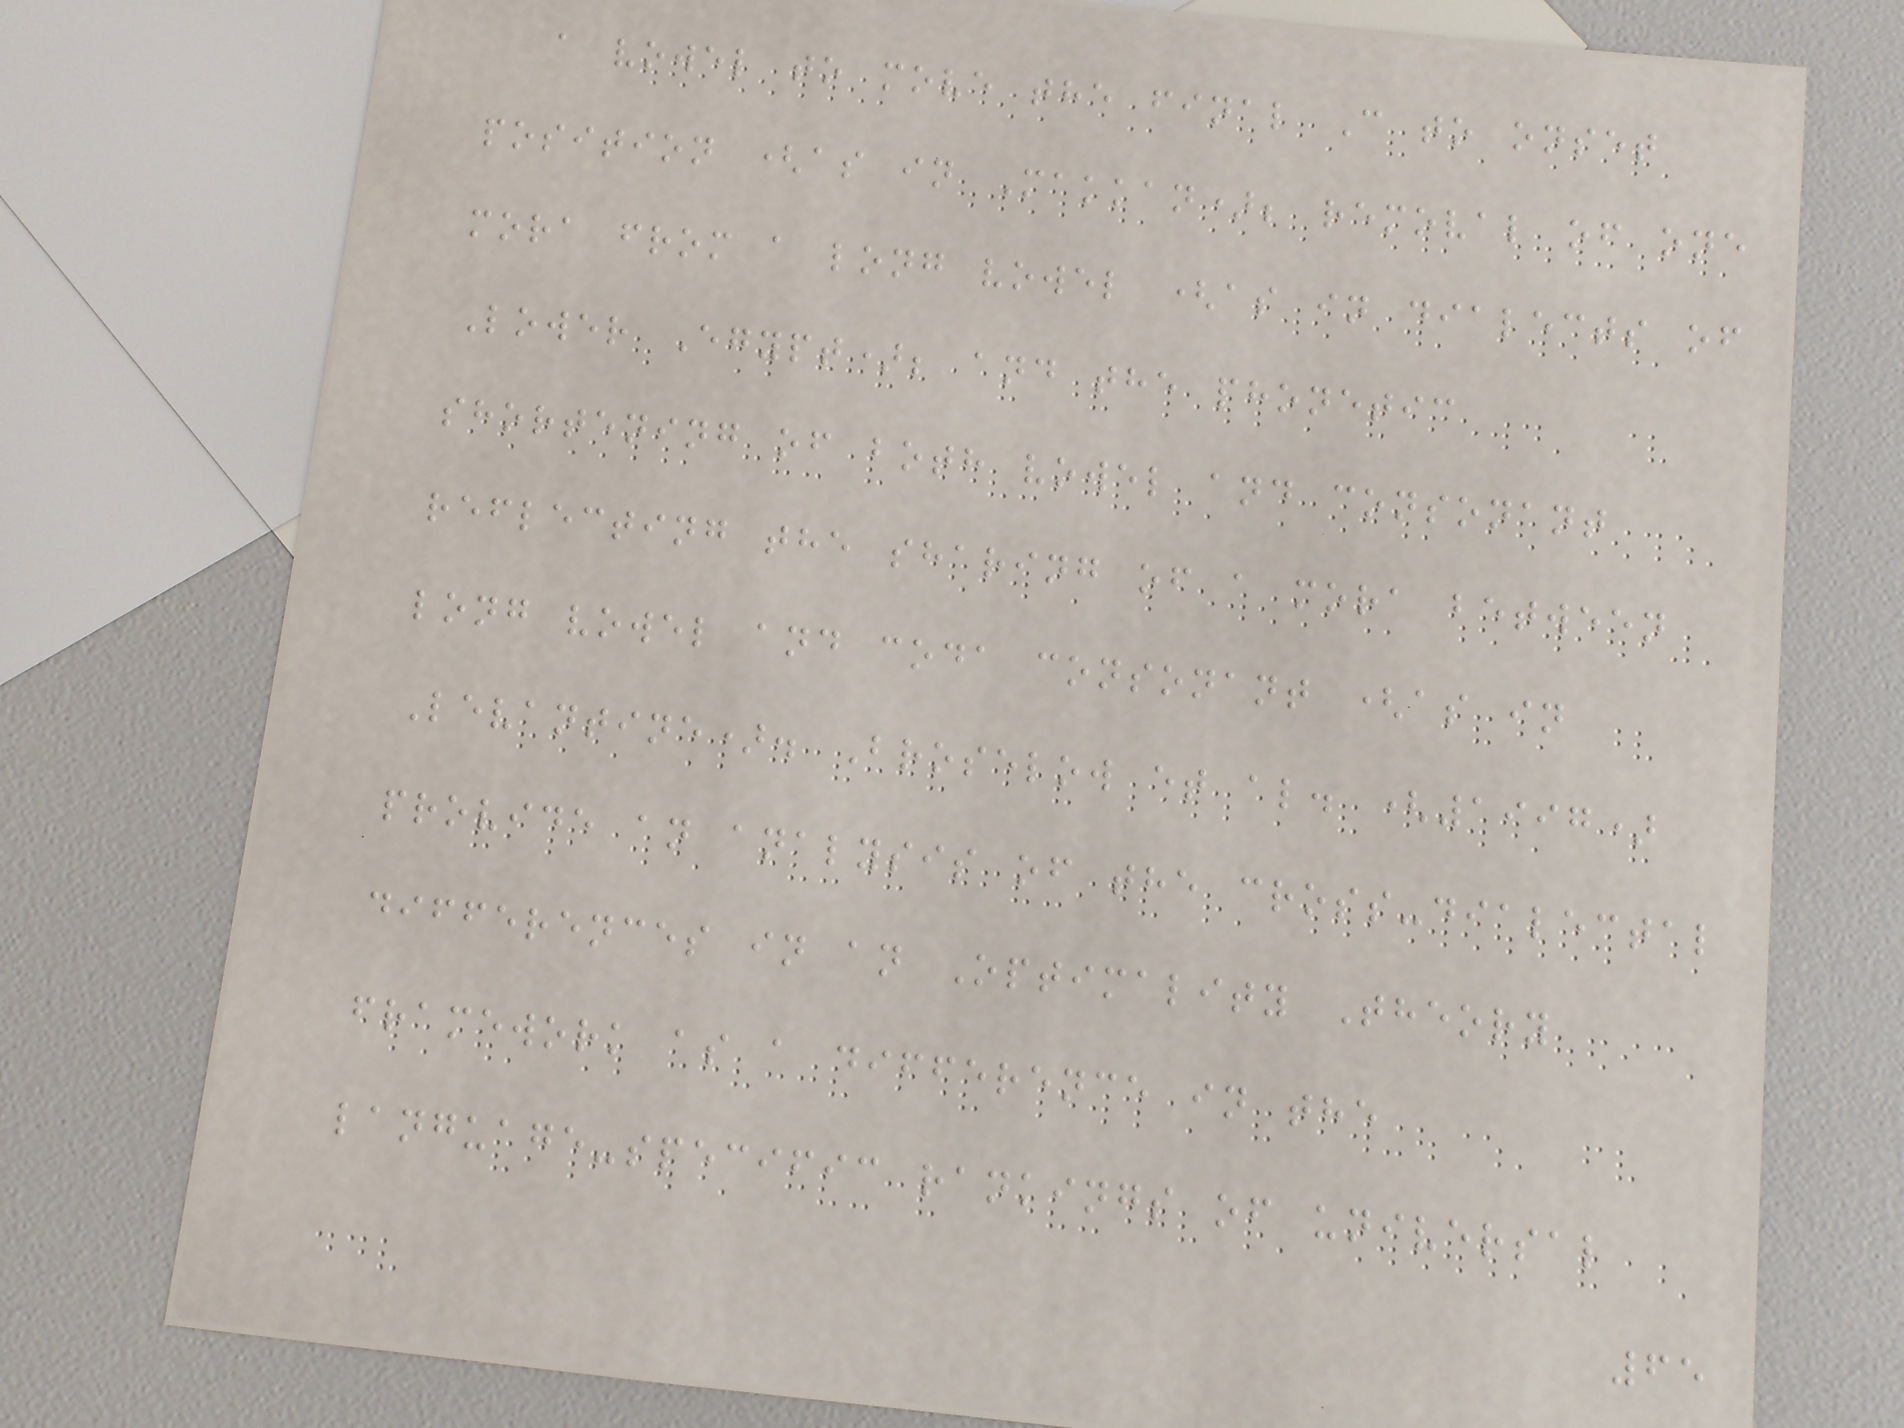a vowel to move the final C to onset
position (as in Makkan); removal of one
mora from a long vowel (as in dialects of
Lower Egypt); and the phonetic
shortening of both vowel and consonant
reflecting the sharing of a mora between
long vowel and coda consonant (as in
Levantine). Broselow et al. (1997)
provide an analysis of the cross-dialectal
differences in an Optimality Theory
framework as a difference in the
language-specific rankings of universal
65
